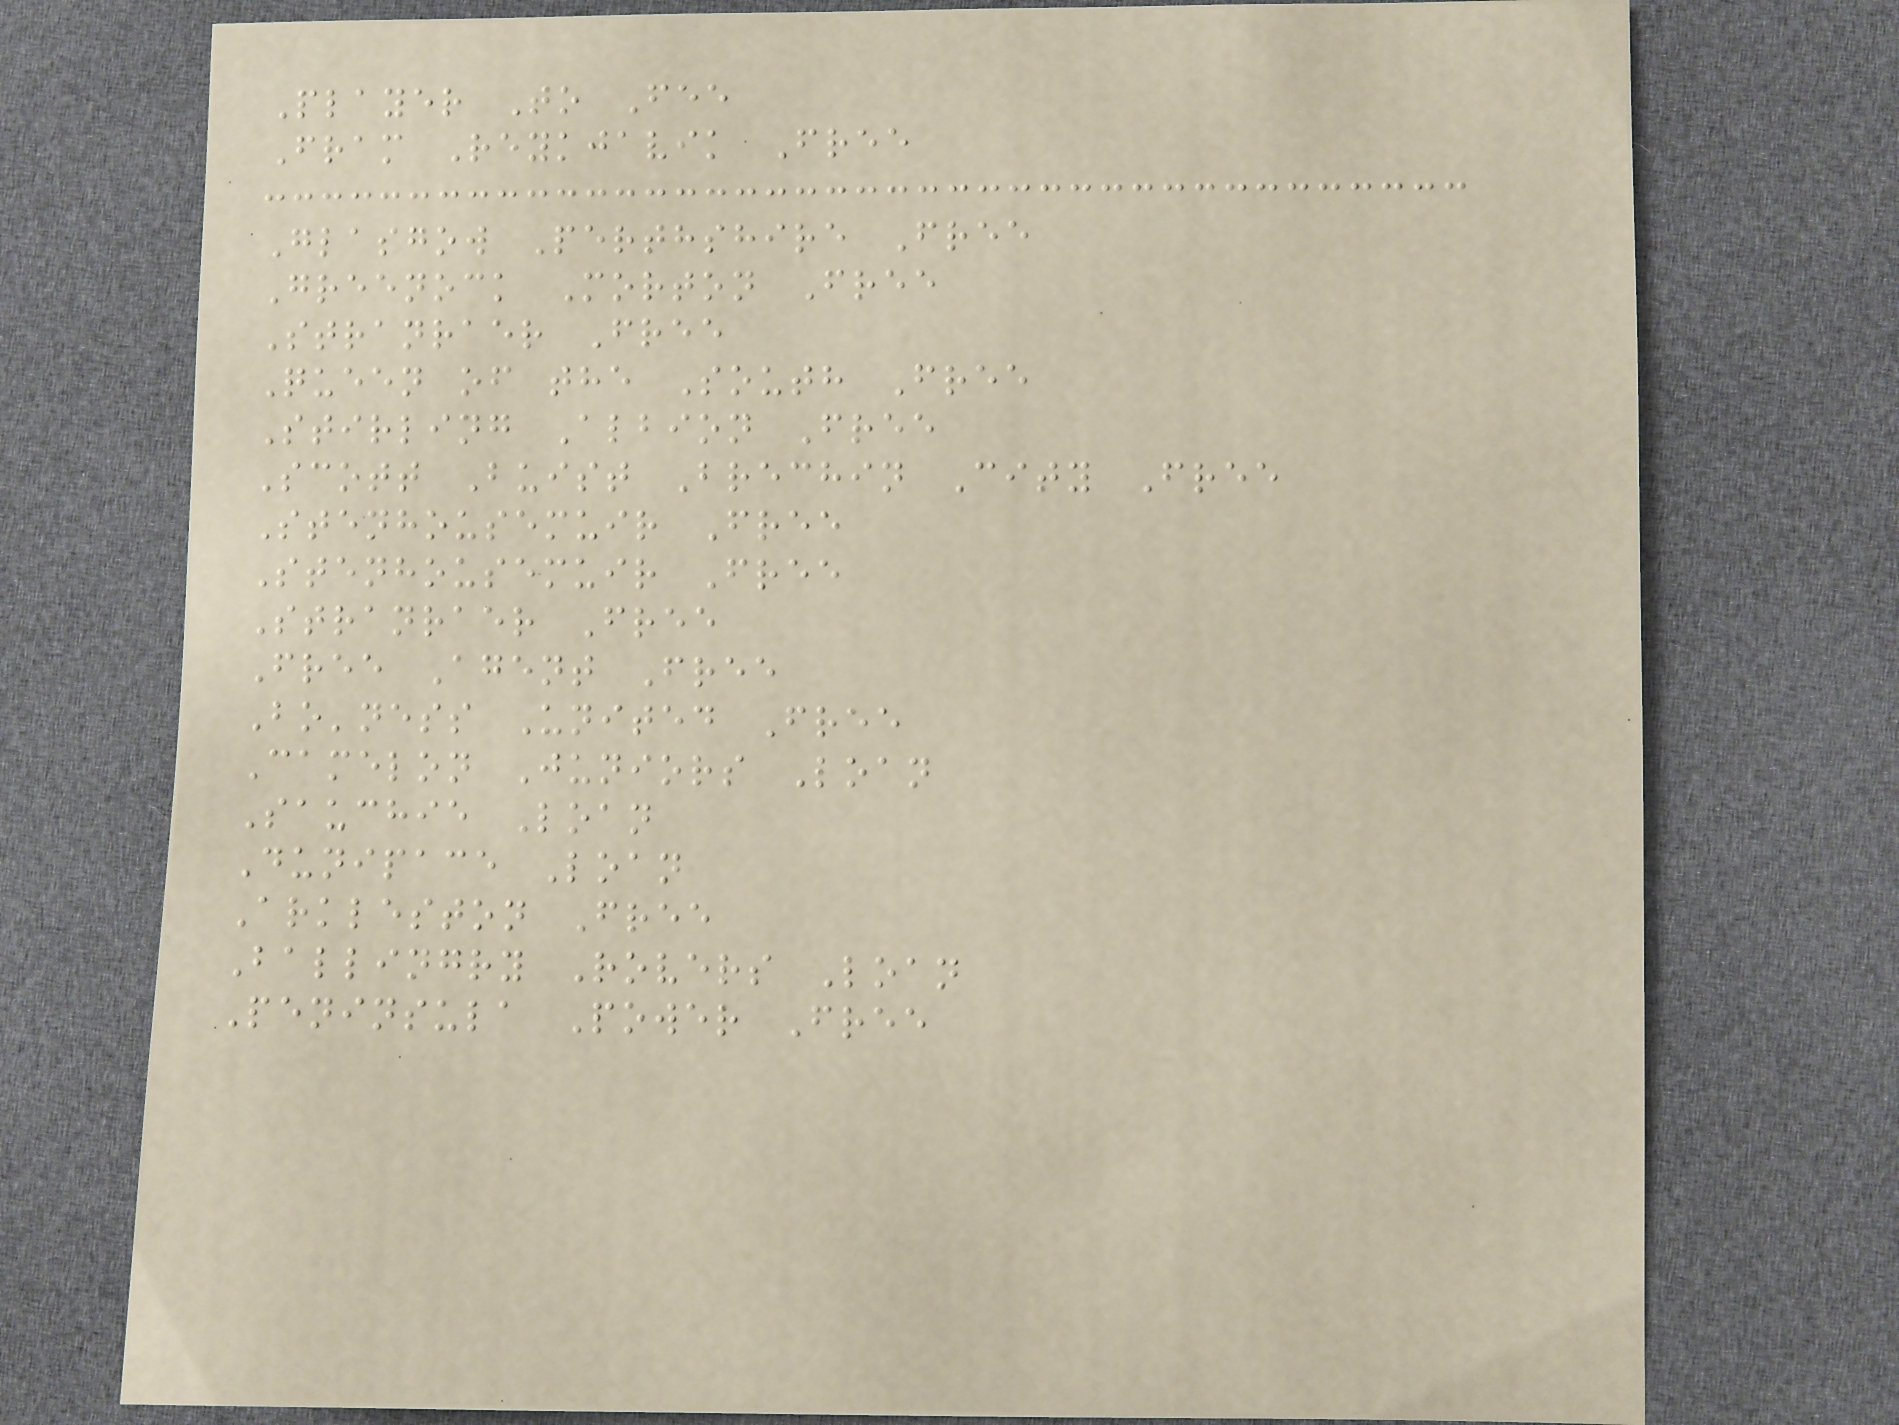Player To Fee
Fram Reykjavik Free
Glasgow Perthshire Free
Greenock Morton Free
Stranraer Free
Queen of the South Free
Stirling Albion Free
Scott Buist Brechin City Free
Stenhousemuir Free
Stenhousemuir Free
Stranraer Free
Free Agent Free
Bo'ness United Free
Camelon Juniors Loan
Sauchie Loan
Dunipace Loan
Arkleston Free
Ballingry Rovers Loan
Peninsula Power Free
